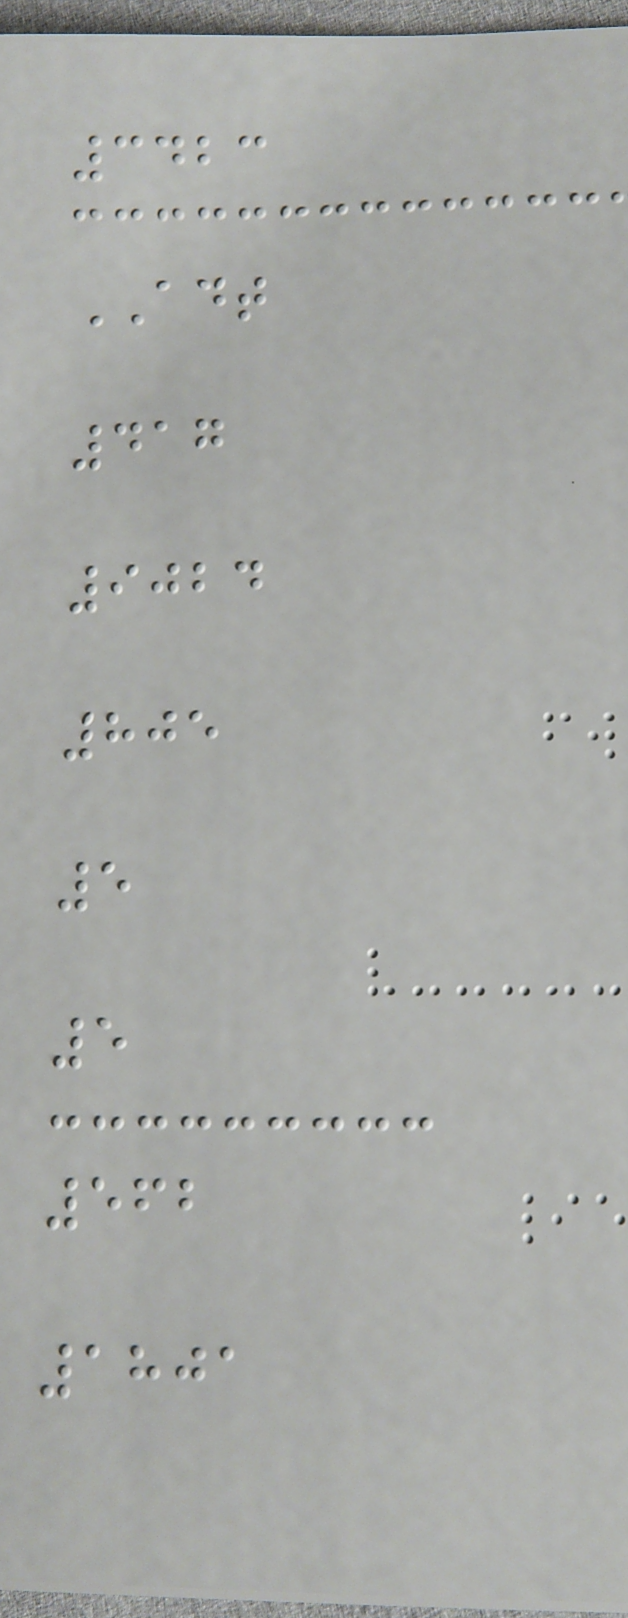3423
ADT
417
9024
805
5
5
562
1801
